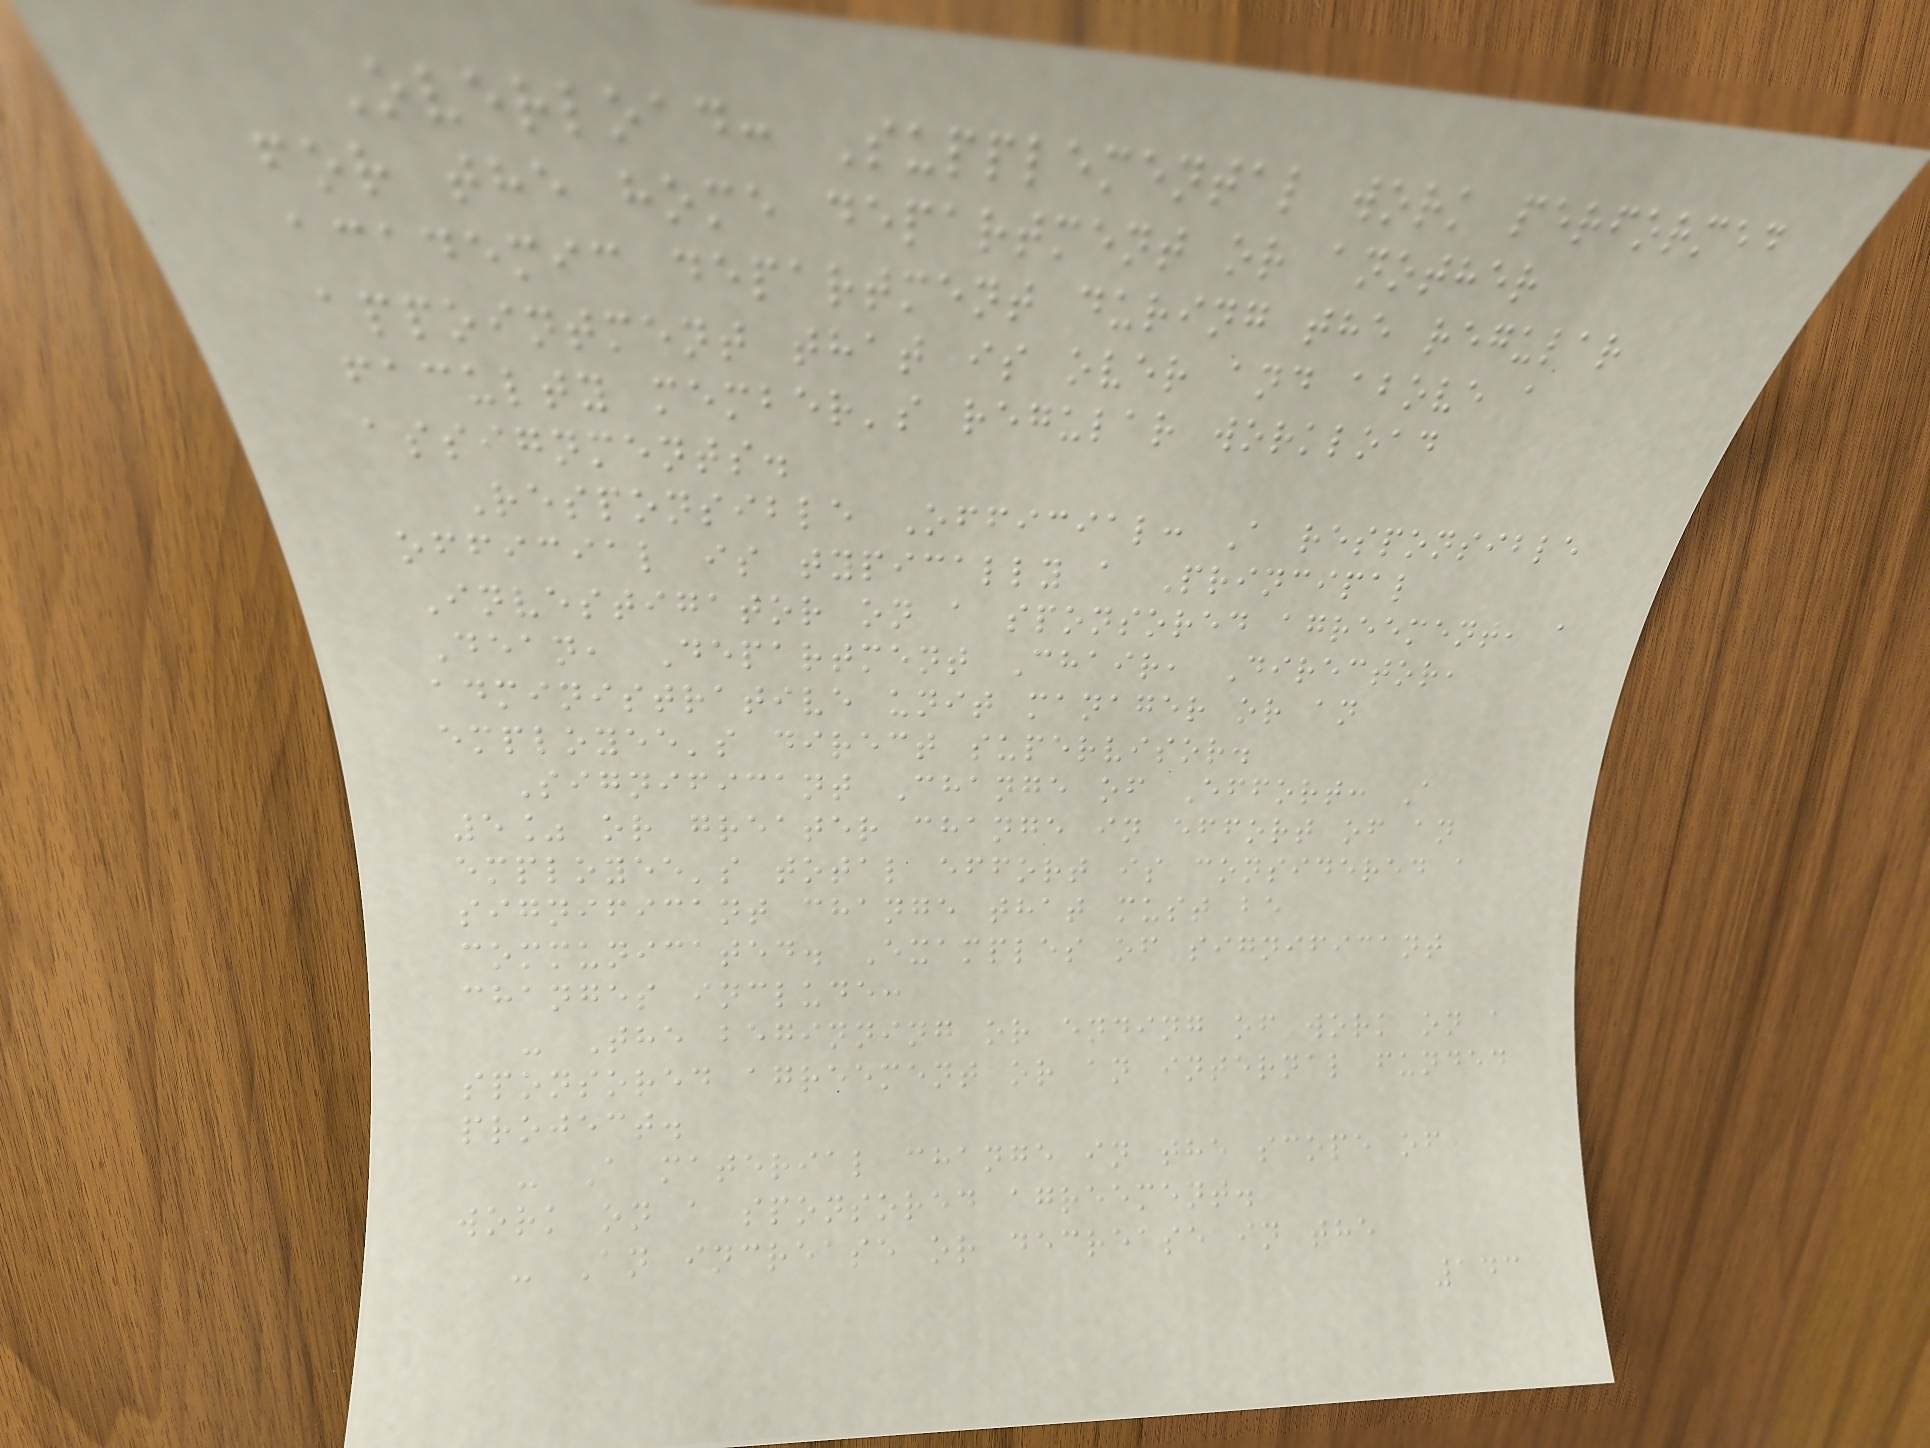Overload: Supplemental work performed
for the home department or another
academic department during the regular
appointment that is over and above a
faculty member's regular workload
assignments.
Responsible Official: A responsible
official is typically a Principal
Investigator on a sponsored agreement, a
Dean, Department Chair, Director,
administrative unit manager or an
employee's direct supervisor.
Significant Change of Effort: A
5% or greater change in effort of an
employee's total effort is considered a
significant change that must be
communicated. Examples of significant
changes include:
- The beginning or ending of work on a
sponsored agreement or an internal funded
project.
- A material change in the scope of
work on a sponsored agreement.
- An increase or decrease in the
143
